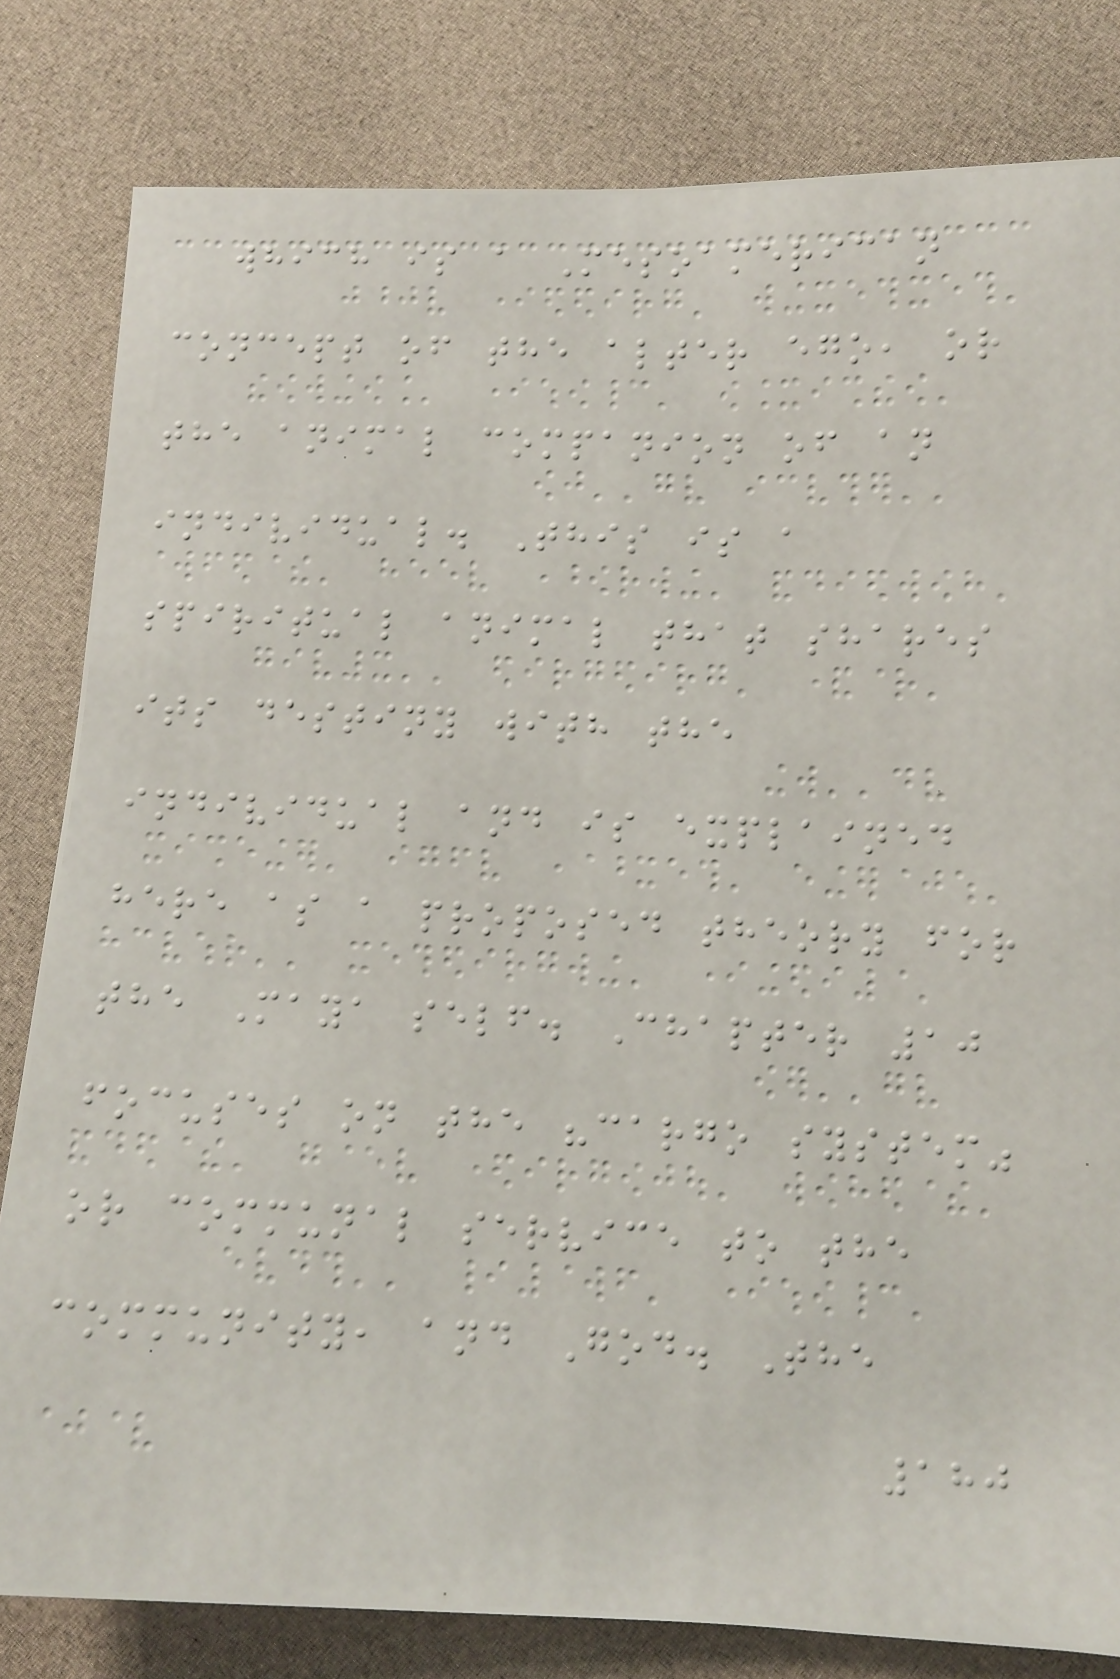which is a Mesoamerican
concept of the alter ego, or
the animal companion of an
individual. This is a
spiritual animal that shares
its destiny with the
individual and is explained
here as a proposed theory for
the Maya self. Chapter 10
focuses on the "cargo system"
or communal service to the
community, and God. The
180
